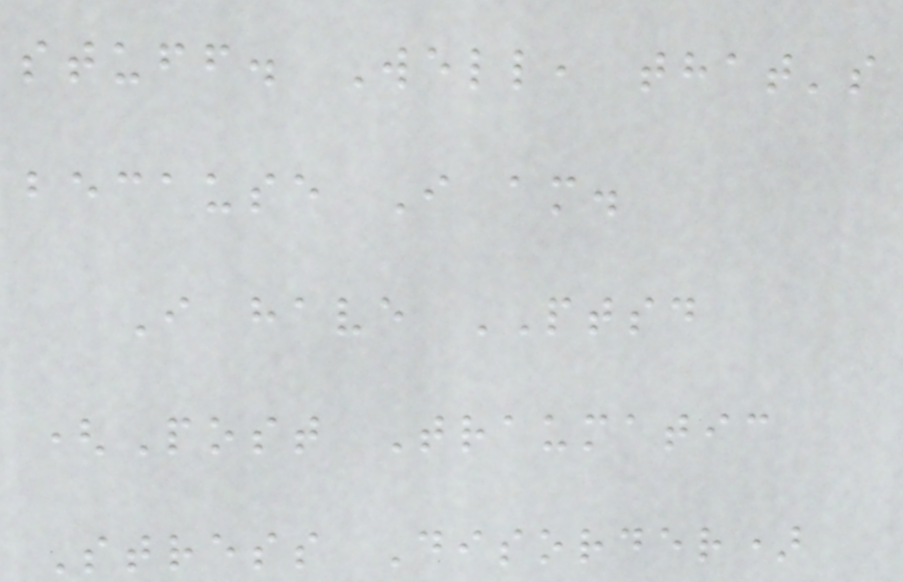stuff. Well, that's
because I am.
I have PTSD
(Post Traumatic
Stress Disorder)
